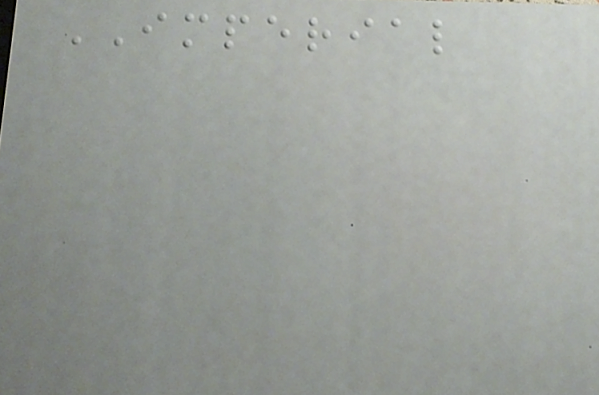IMPERIAL
